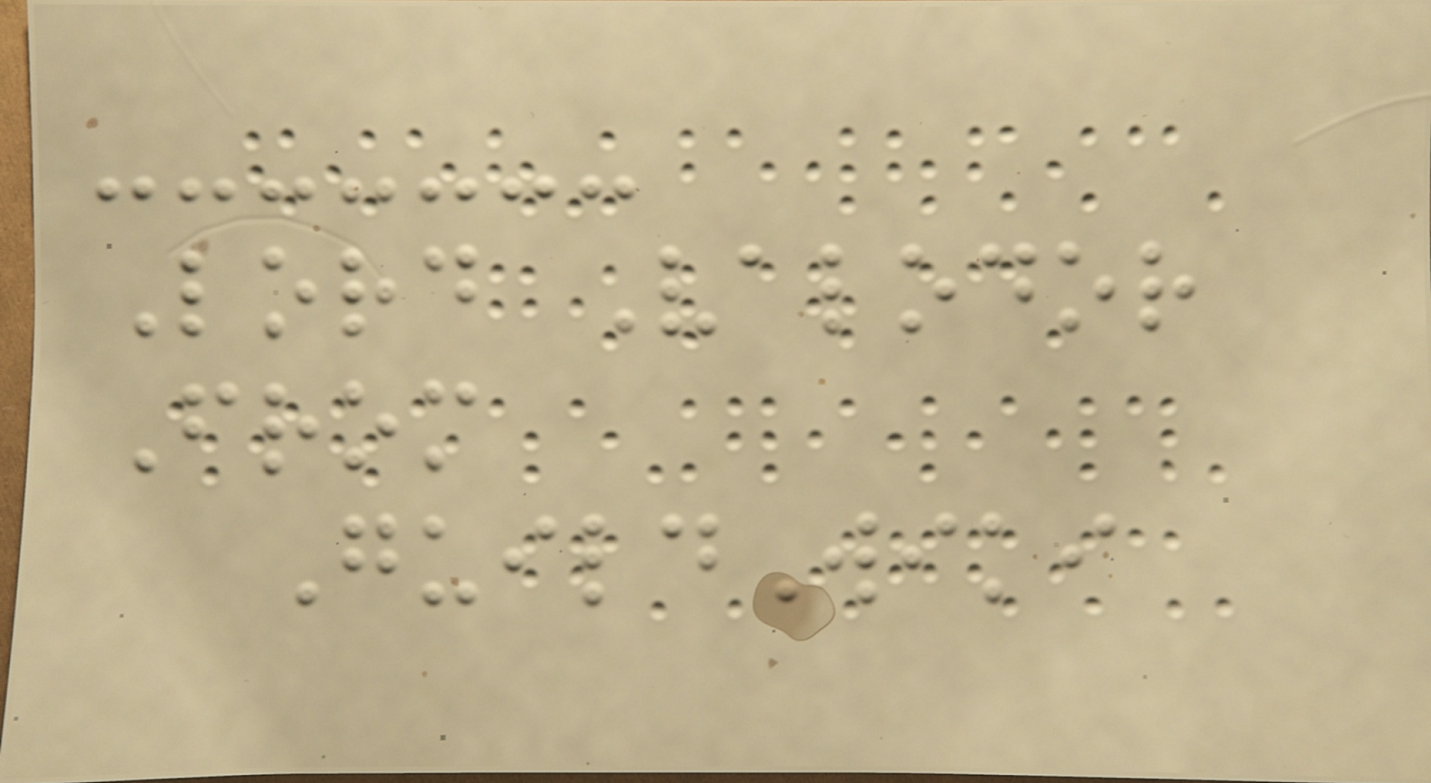Lord Valodor
From
GuildWiki
